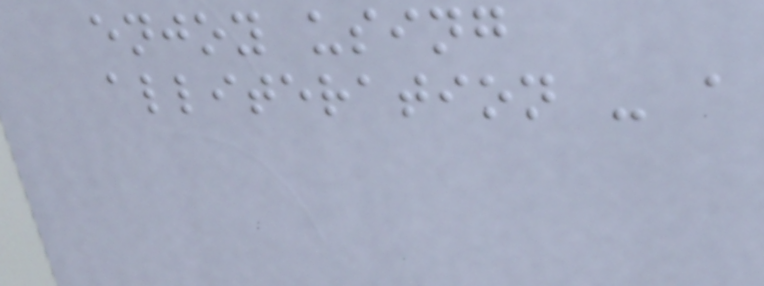enjoy using
alliteration - a
